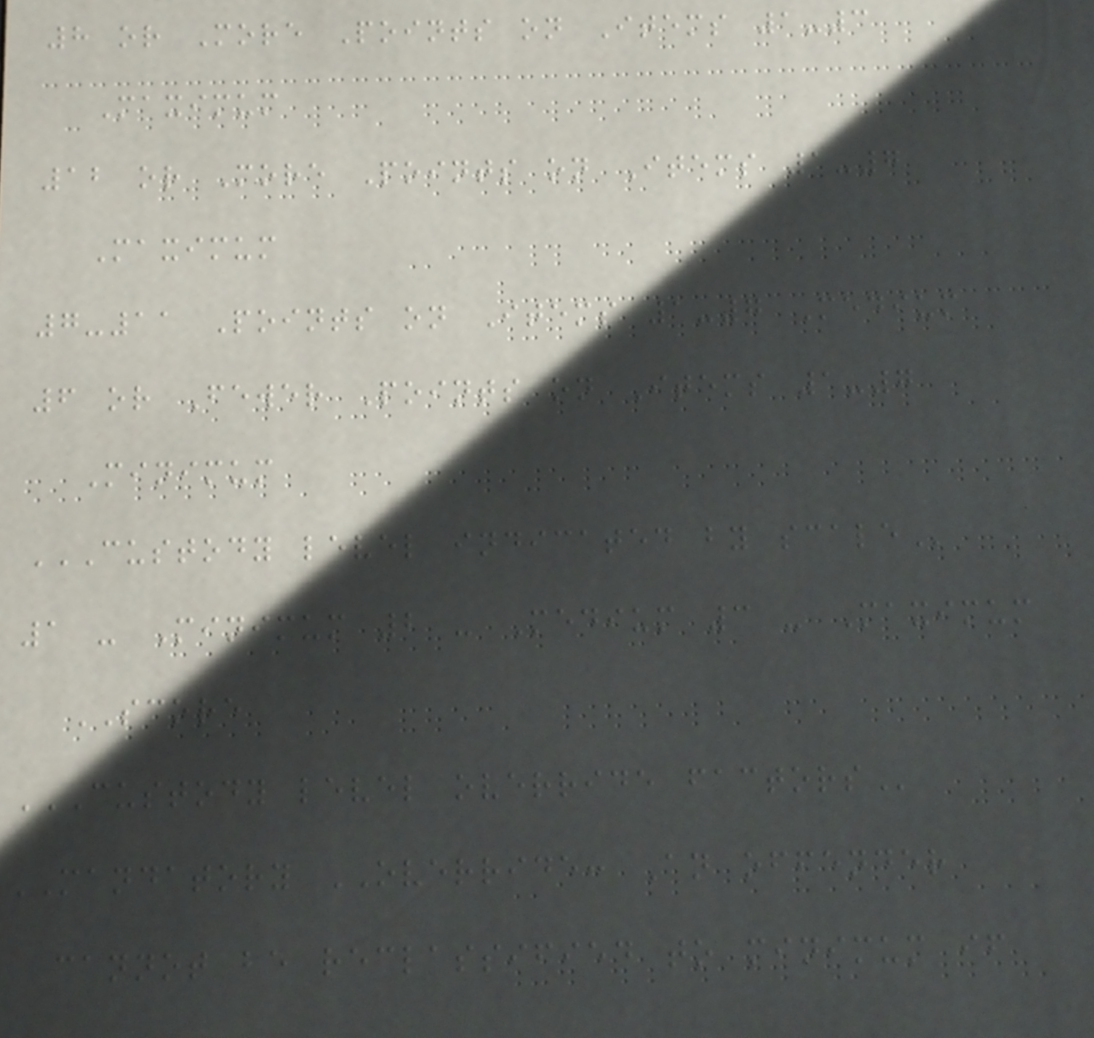8 or More Points on Items 1-3
Maximum
12 or More Points on Items 1-7
Maximum
7-11 Points on Items 1-7 Medium
6 or Fewer Points on Items 1-7
Minimum
CUSTODY LEVEL INDICATED BY SCALE
1 - Minimum 2 - Medium 3 - Maximum
SCORE
CUSTODY LEVEL OVERRIDE FACTORS
MANDATORY OVERRIDE: An offender
cannot be reclassified to minimum if
